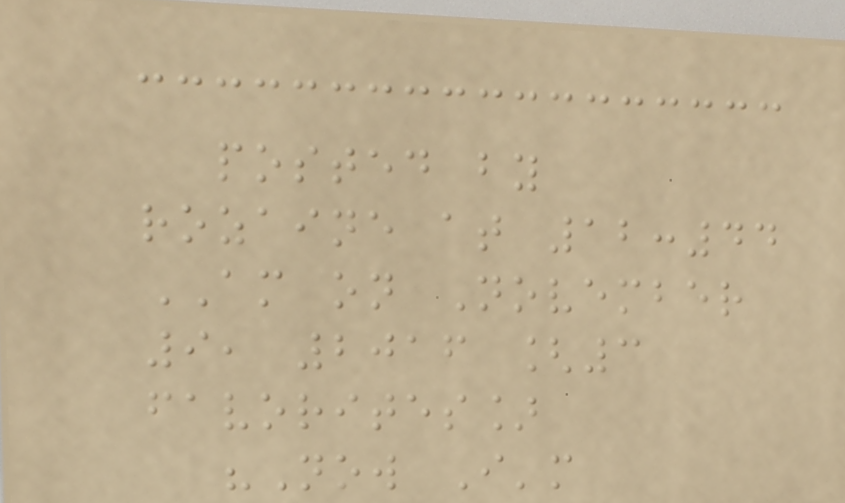posted by
rozaine at 12:44
AM on November
9, 2016 [3
favorites]
"Now I'm
